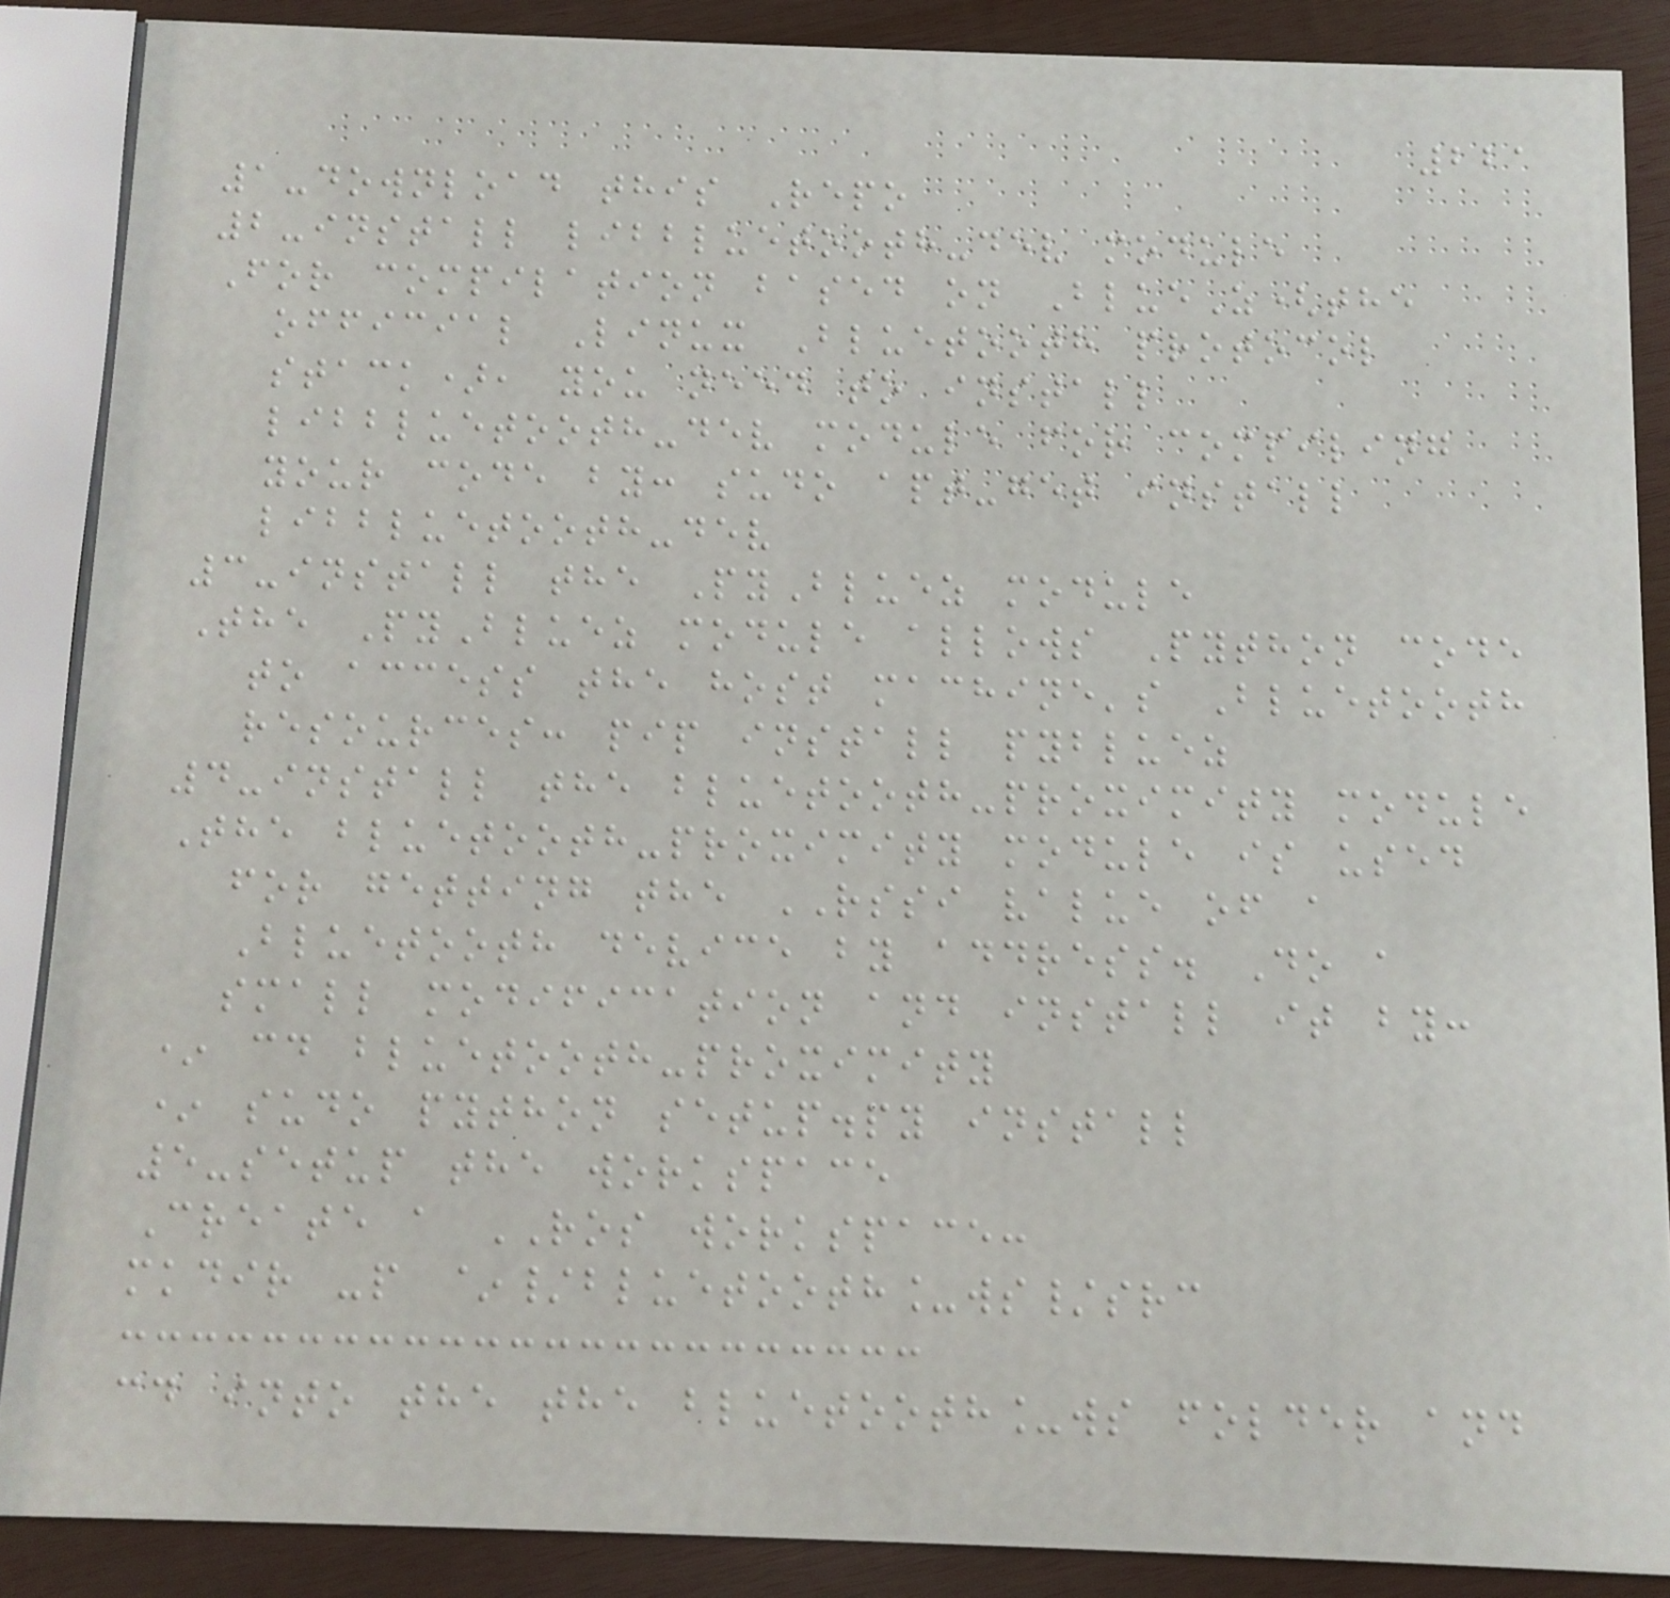221
1-download this Repo
2-install libbluetooth-dev module
For compilation based on BlueZ(the
official Linux Bluetooth protocol
stack), you need to install
libbluetooth-dev module for compiling
your code by: sudo apt-get install
libbluetooth-dev
3-install the PyBluez module
The PyBluez module allows Python code
to access the host machine's Bluetooth
resources: pip install pybluez
4-install the bluetooth-proximity module
The bluetooth-proximity module is used
for getting the RSSI value of a
Bluetooth device by address. Do a
small modification and install it by:
* cd bluetooth-proximity
* sudo python setup.py install
5-setup the workspace
Create a ROS workspace:
mkdir -p ~/bluetooth_ws/src
cd into the the bluetooth_ws folder and
